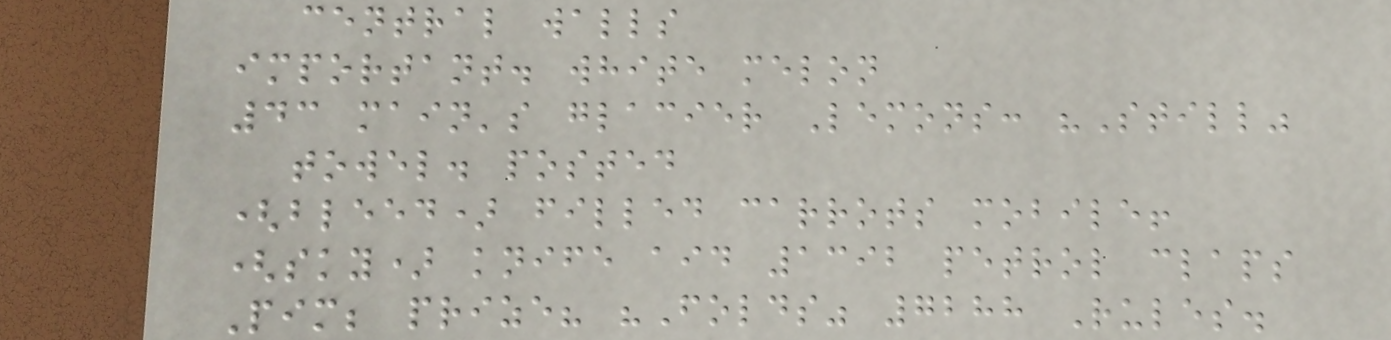central walls
important. white melon
43 main's glacier Lemons: "Still"
towel. posted
(bleed) filled carrots mobile!
(sky) knife aid 1392 petrol claps
Pim; prize? "Folds" 7288 Rules.
